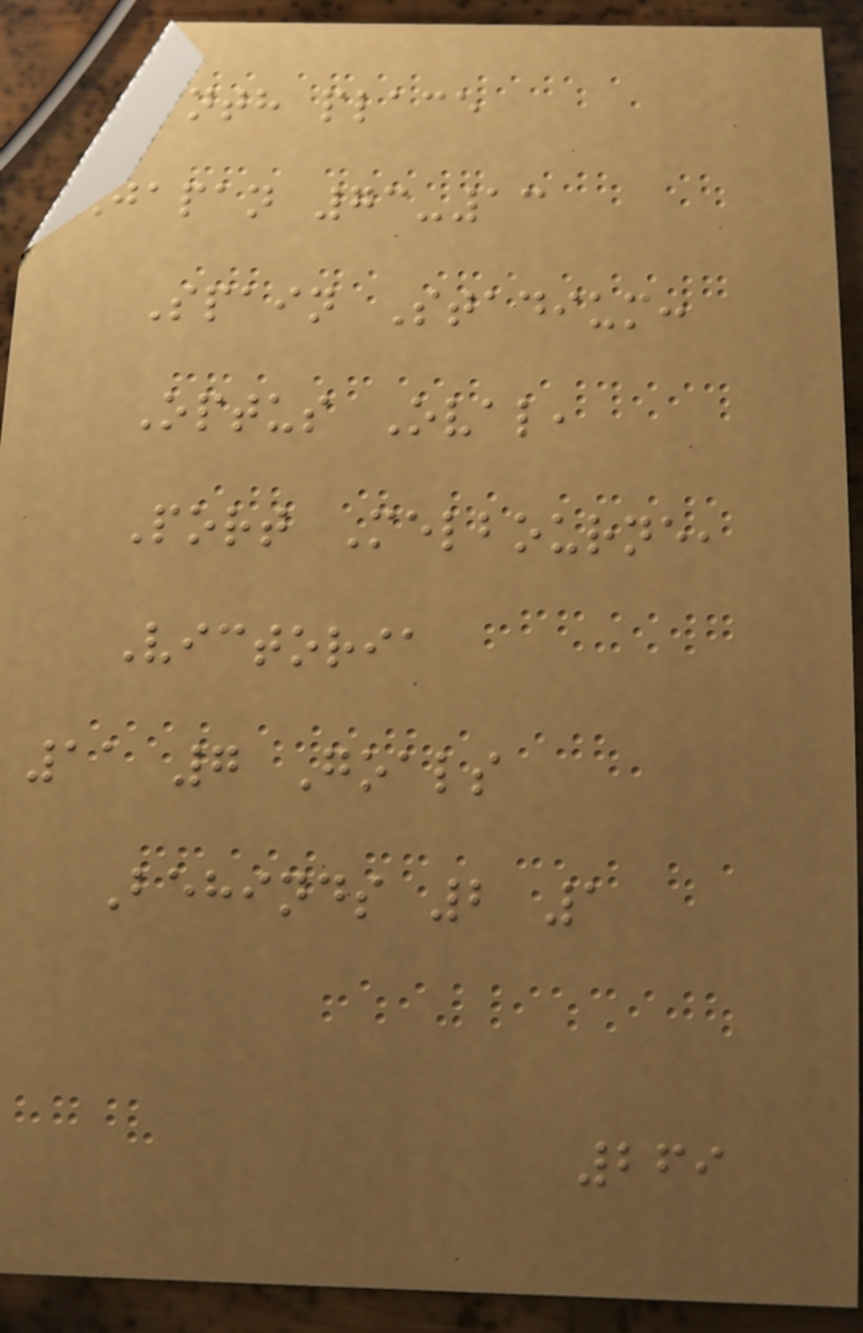Ninth place
Japan 73-13
Spain Stadium:
Optus Oval,
Port Melbourne,
Victoria
11 7 Goals
Behinds 2 1
269
